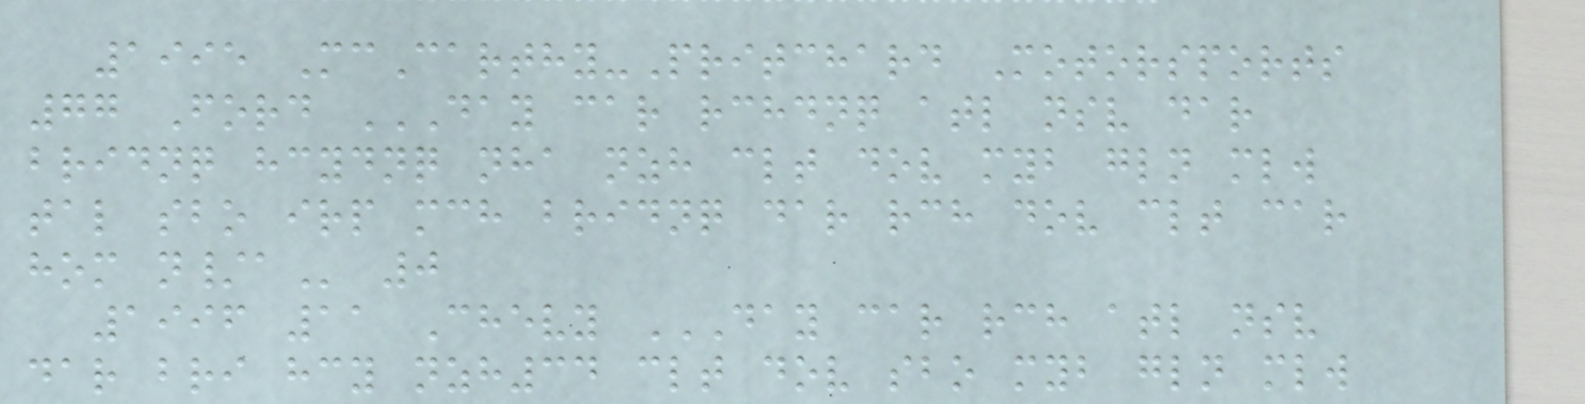1995 McCarthy-Pritchard Motorsports
77 Ford DAY CAR RCHDNQ ATL NSV DAR
BRIDNQ HCYDNQ NHA NZH CLT DOV MYB GLN MLW
TAL SBO IRP MCH BRIDNQ DAR RCH DOV CLT CAR
HOM N/A 0
1996 11 Chevy DAY CAR RCH ATL NSV
DAR BRI HCY NZH34 CLT DOV SBO MYB GLN MLW
